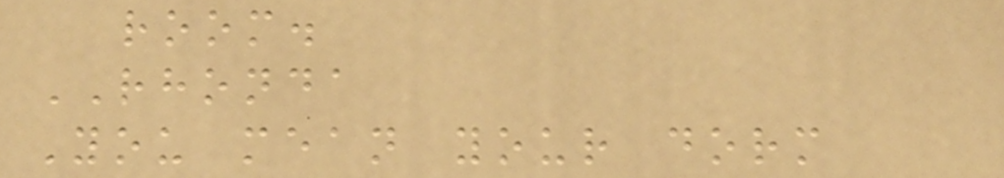room.
RHONDA
You mean your dorm
